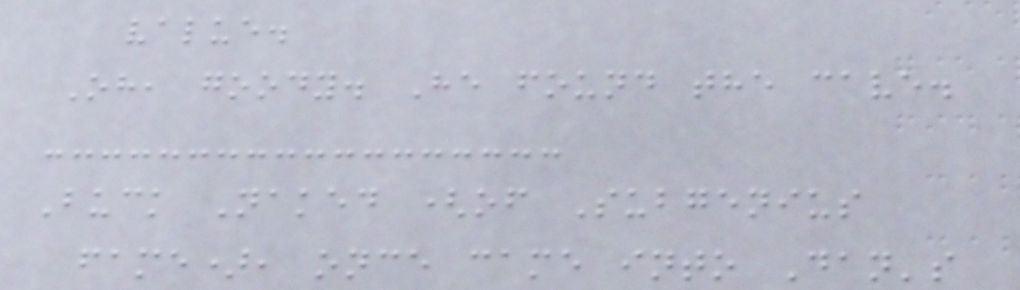value.
Oh, goody. He found the cave.
Buck Naked (of Subgenius
fame), once came into Dan's
